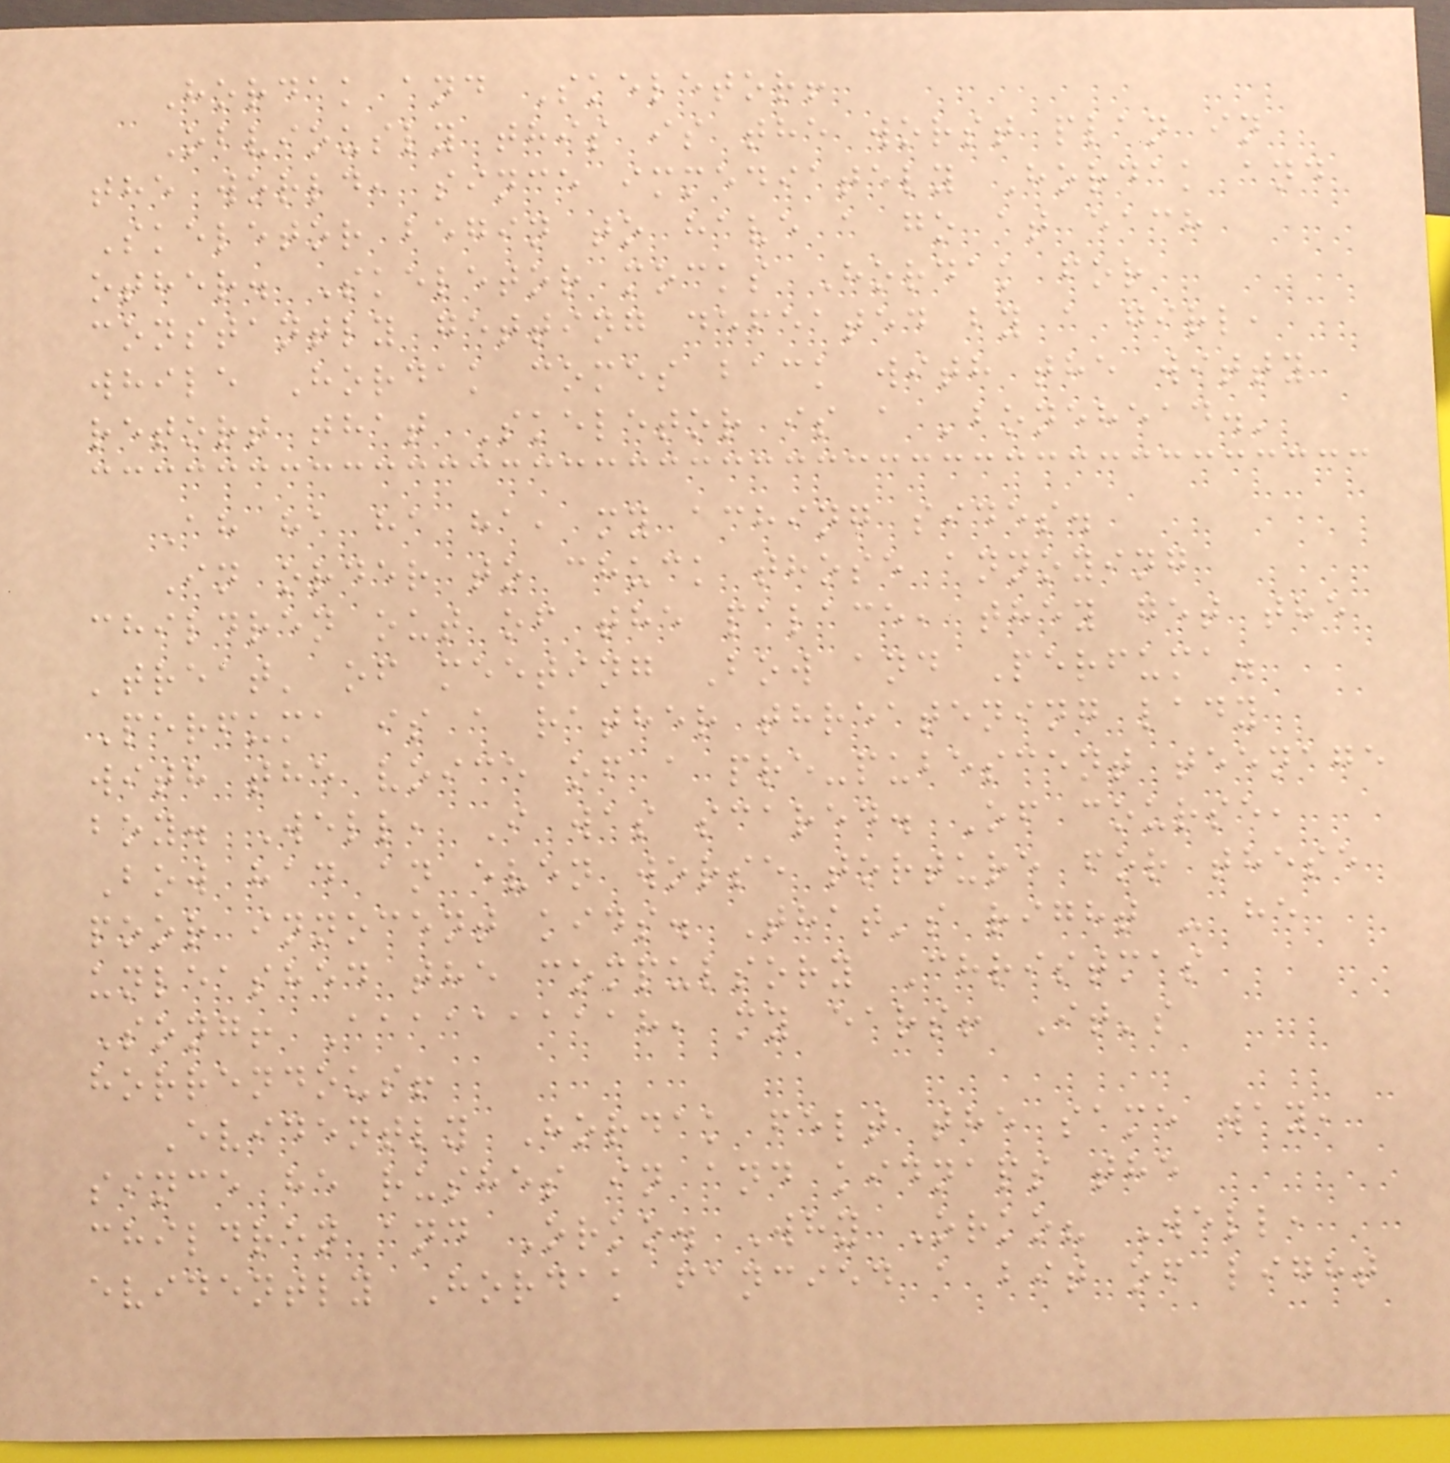Hordak and Skeletor!
Obviously this is the worst plan in
the world, since immediately Hordak and
Skeletor begin to have a go at each
other. Skeletor mocks Hordak for
constantly getting defeated by a girl,
while Hordak comes back with the witty
retort that Skeletor is a 'bonehead.'
Ah ha ha ha, my aching sides.
In order to chuck those annoying
children out of the palace, they get the
'treat' of meeting Bow and Perfuma.
Perfuma is a rather threatening lady
with the voice of a pre-pubescent teenage
boy. Well, I was scared. Of course,
Bow had an even worse torture for these
poor innocent kids. That's right - he
unleashed the compulsory Christmas
Song! Aaaaaaaaah, my ears! It's
horrendous!
Evidently Hordak felt the same way,
since he rushes in and kidnaps the
children and Orko. Why Orko? Well,
evidently Hordak fancied a bit of light
